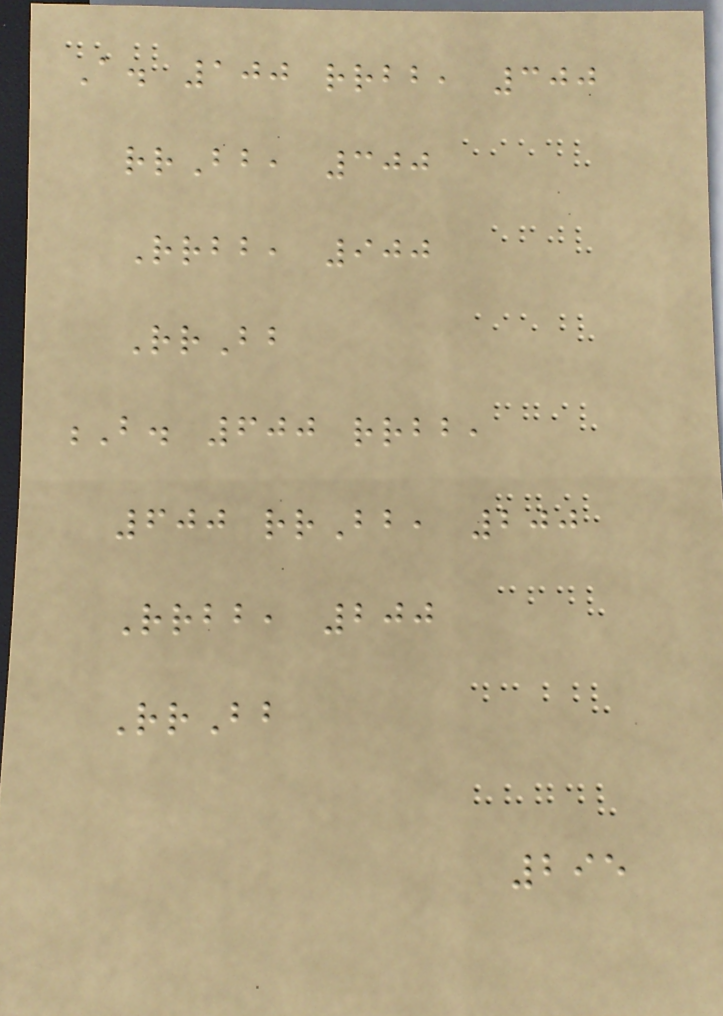A. 100 rrbb, 300
rrBb, 300
Rrbb, 900
RrBb
B. 600 rrbb,
600 rrBb, 200
Rrbb, 200
RrBb
295
